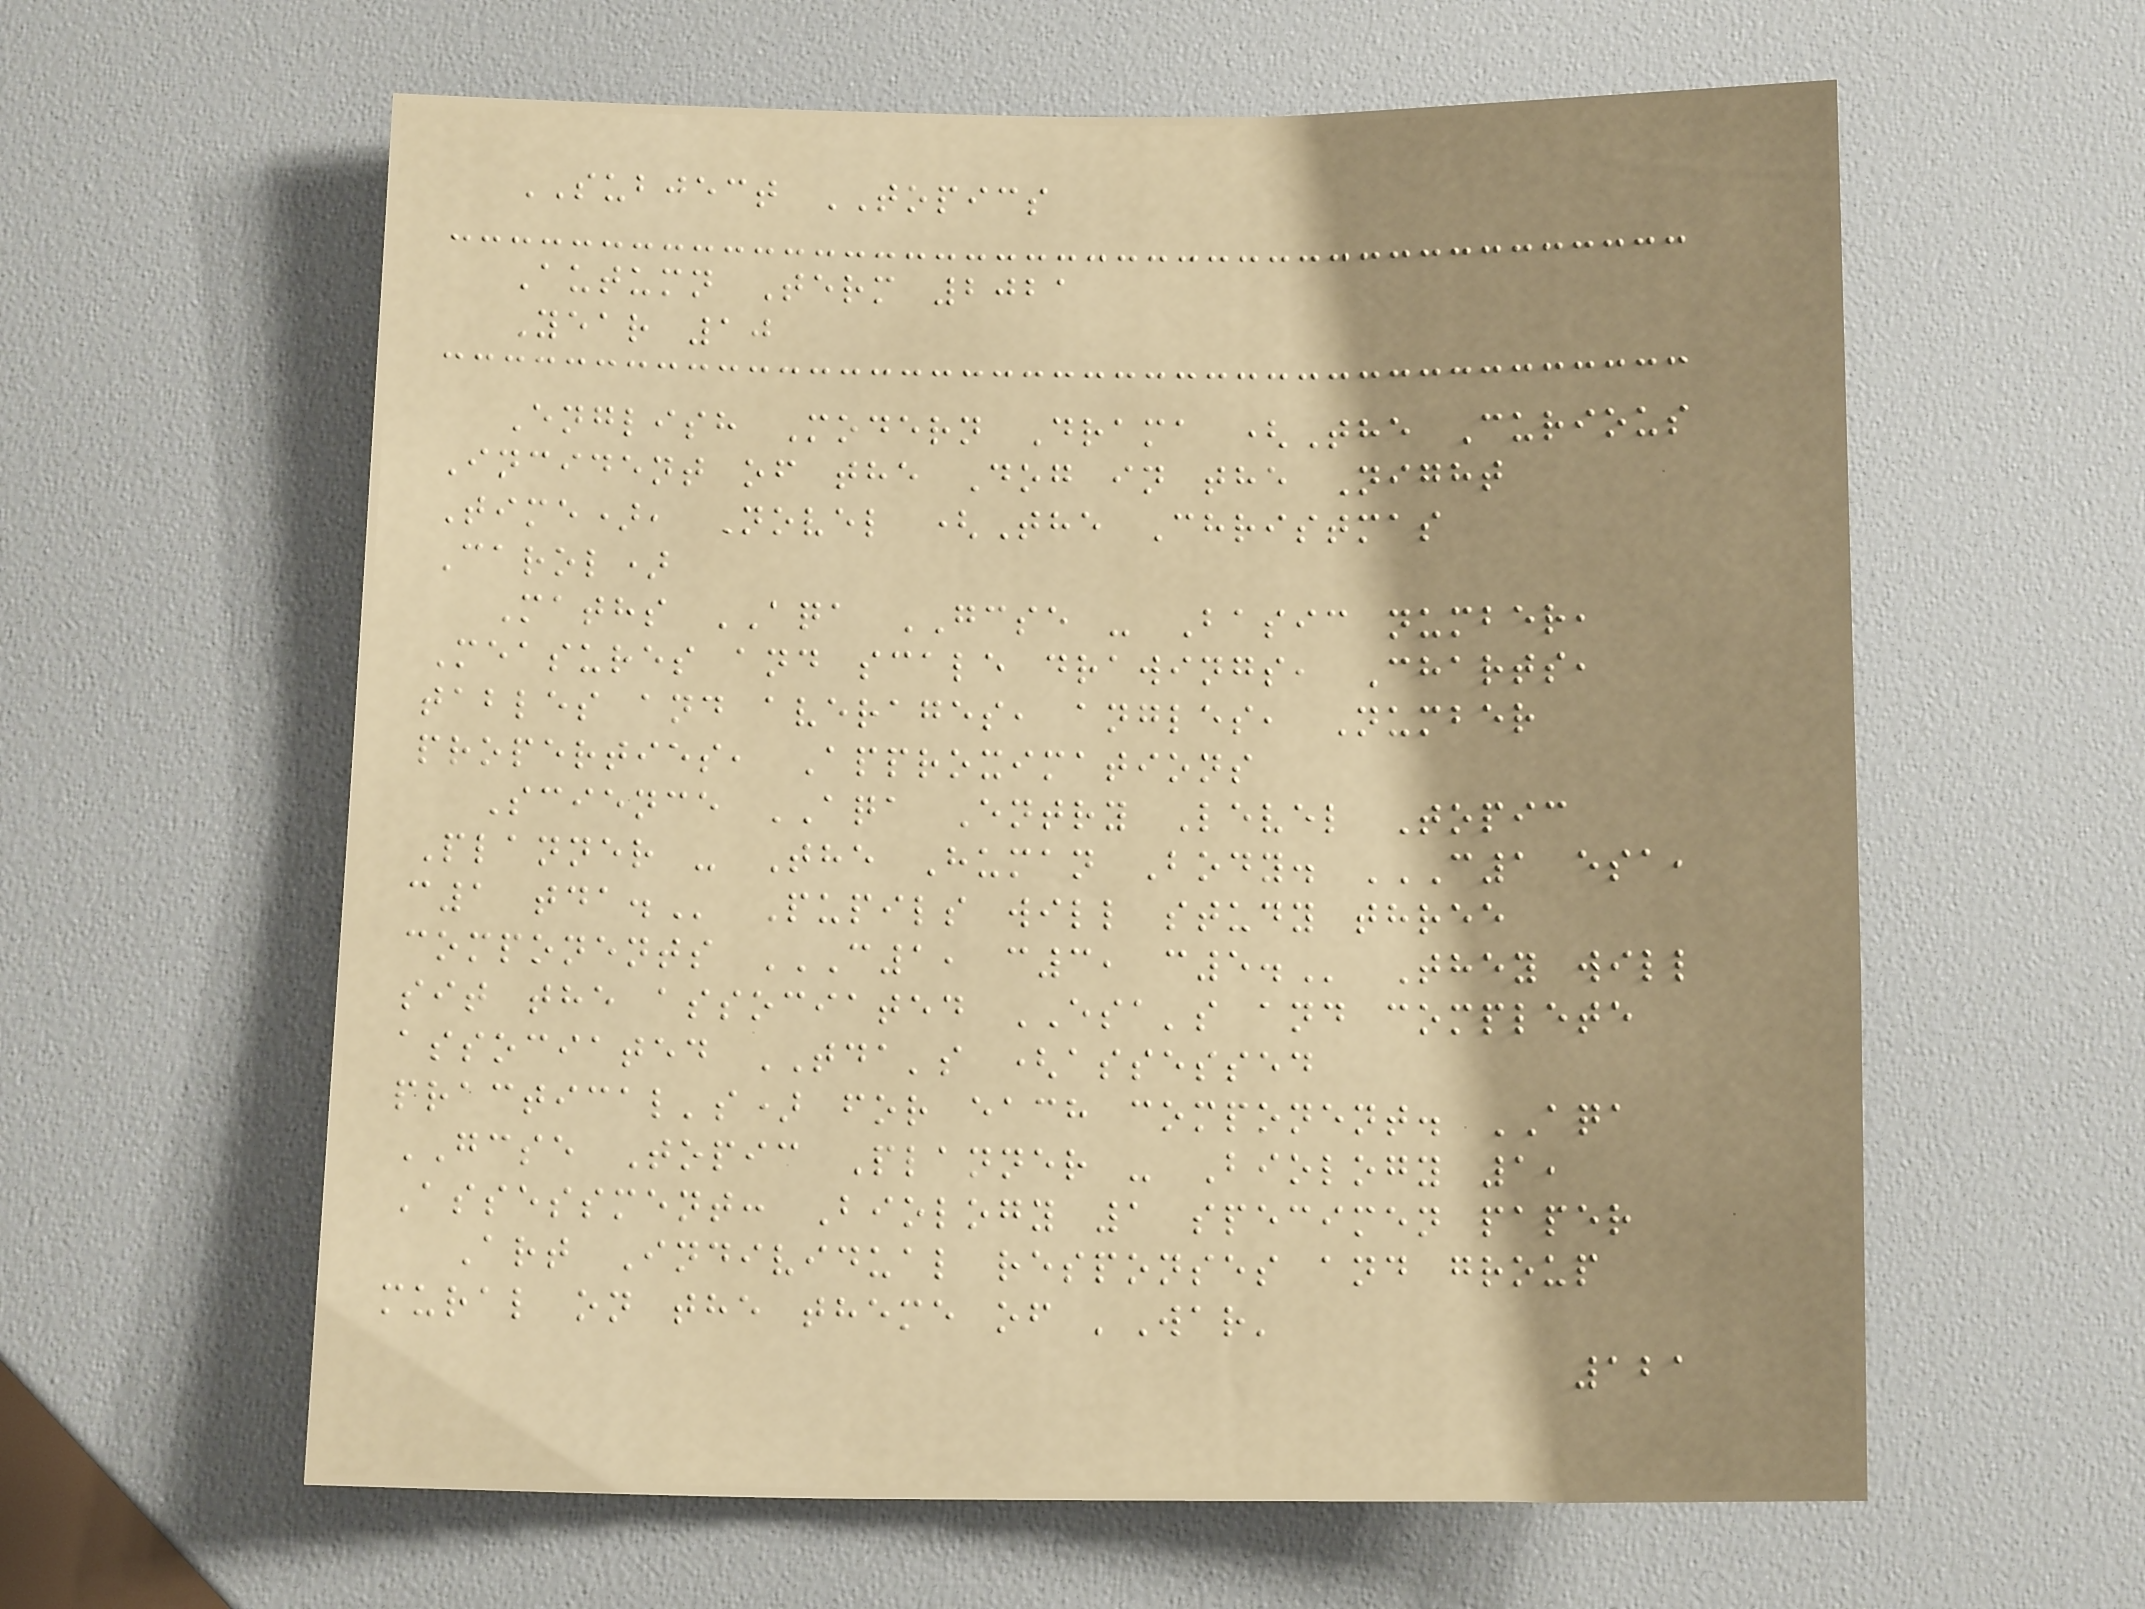SUBJECT TOPICS
Autumn Term 2021
Year 10
English Modern Drama (The Curious
Incident of the Dog in the Night
Time), Novel (The Christmas
Carol)
Maths AQA GCSE - Basic number,
Measures and scale drawings, Charts,
tables and averages, angles, Number
properties, Approximations
Science AQA Entry Level Topic
Planner - The Human Body. C1 ESA,
C1 TDA. Pupils will study three
components C1, C3, C5. They will
sit the associated ESA's and complete
associated TDA's (assessed
practical's) for each component. AQA
GCSE Topic Planner - Biology 1,
Assessment: Biology 1 specimen paper
Art Individual responses and group
mural on the theme of 'War'
121
